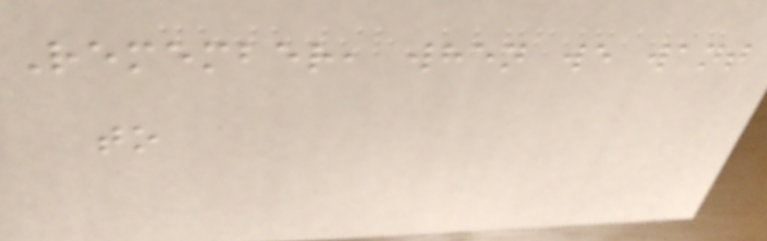Remember, when we want
to
